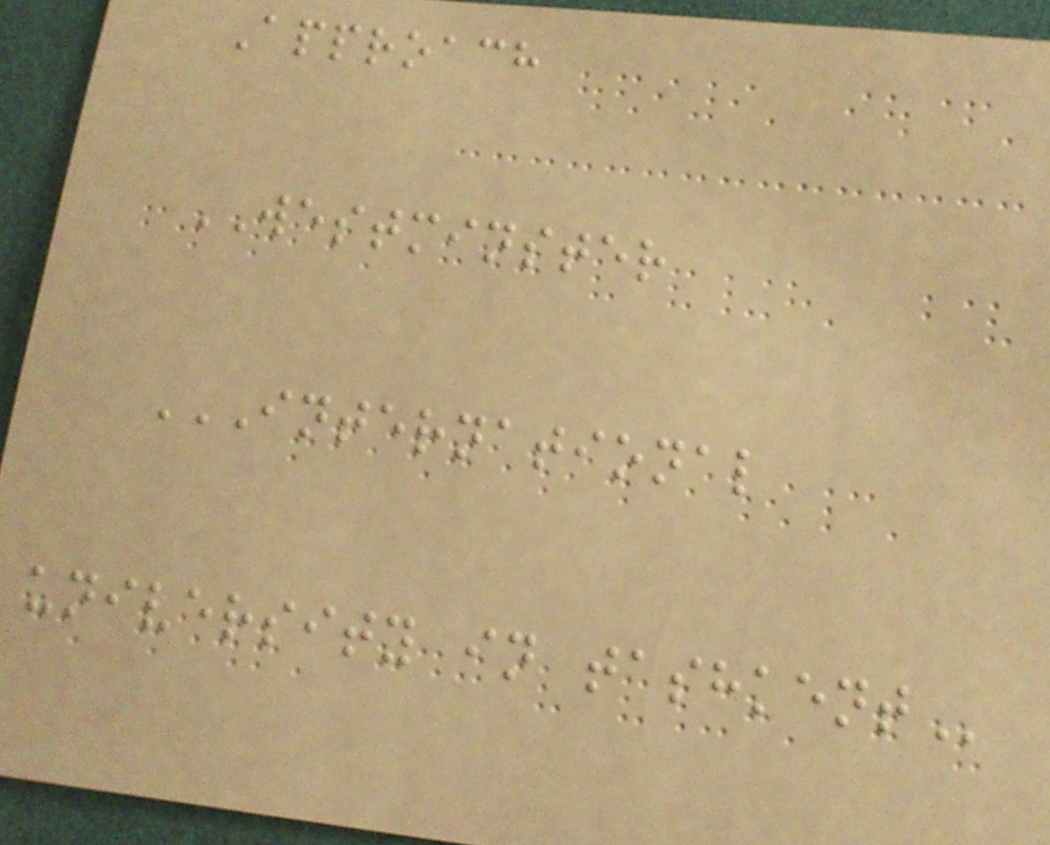Approach
WESTMINSTER
INTERNATIONAL
UNIVERSITY IN TASHKENT
